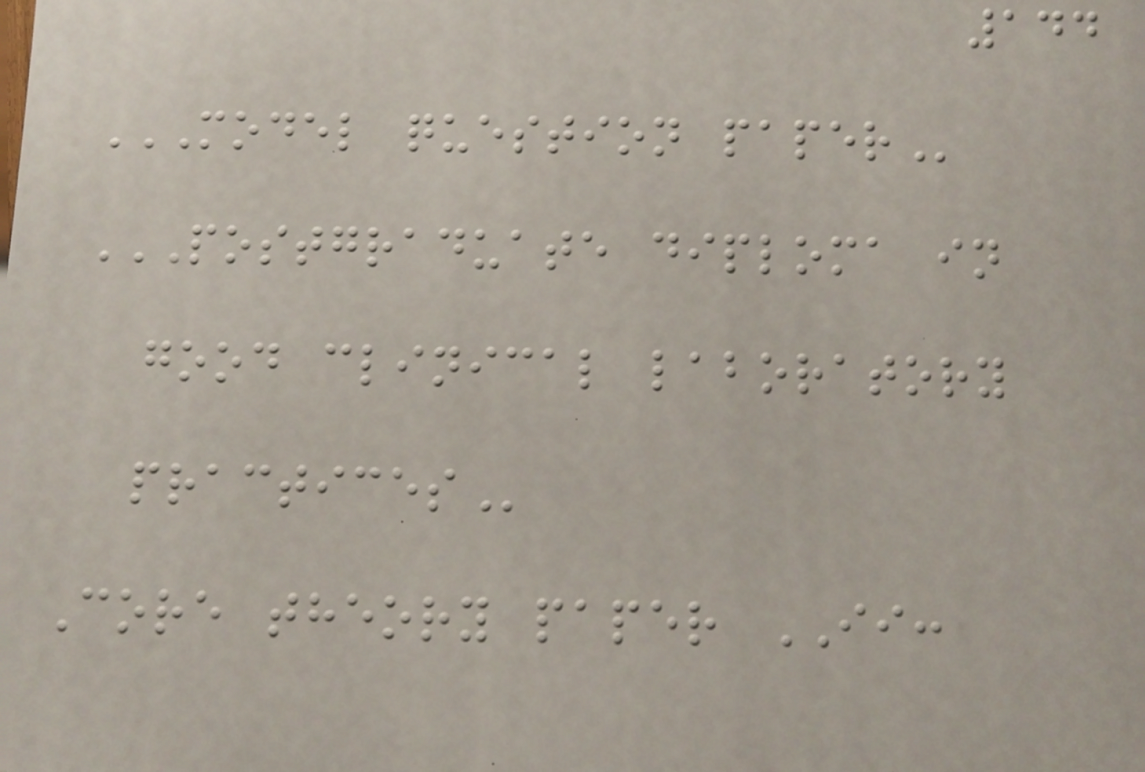144
MODEL QUESTION PAPER
POSTGRADUATE DIPLOMA IN
GOOD CLINICAL LABORATORY
PRACTICES
Core theory paper II:
